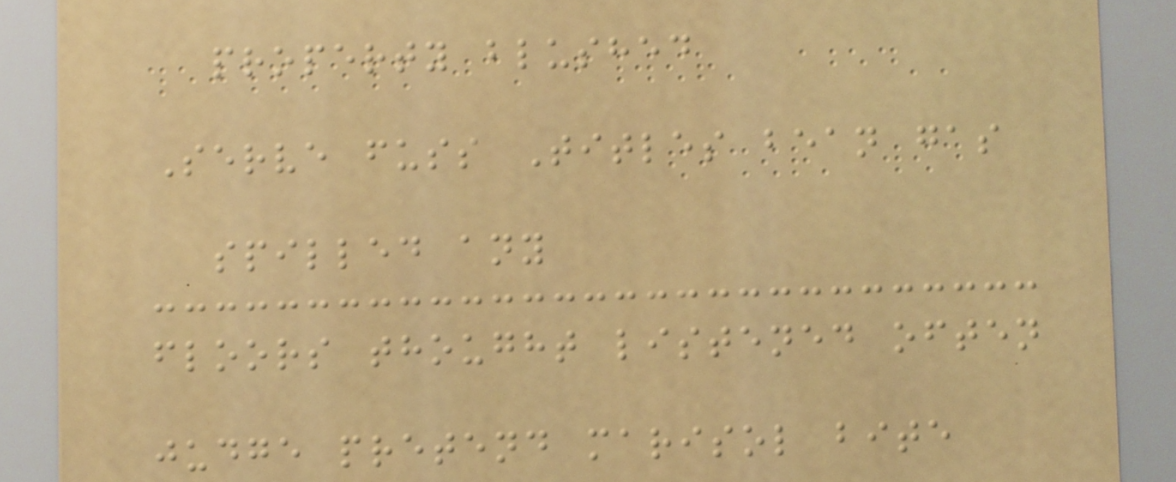property blushed
Serve fuss Titles bean gas
spilled any
floors thought listened often
judge pretend marisol bite
